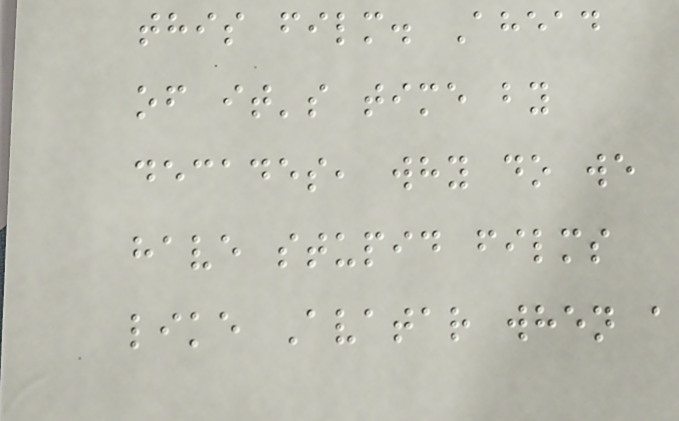this film. Ahead
of it's time by
decades, why do we
have stupid films
like Avatar when a
